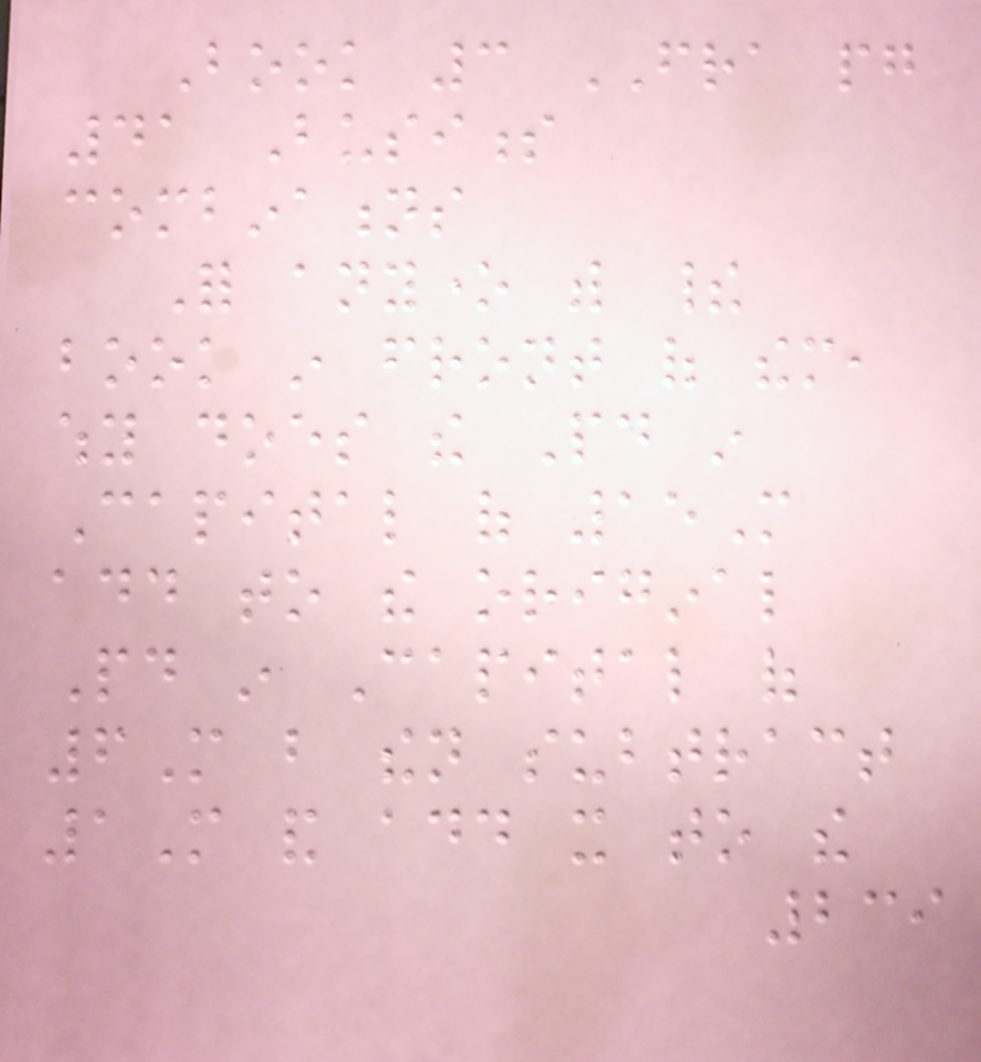Book 3 FRA pg
41 Business
combinations
For anyone with their
book in front of them,
why does the Paid in
Capital of 15M
add to the original
Paid in Capital of
6M but then subtract
1M and add it to the
239
